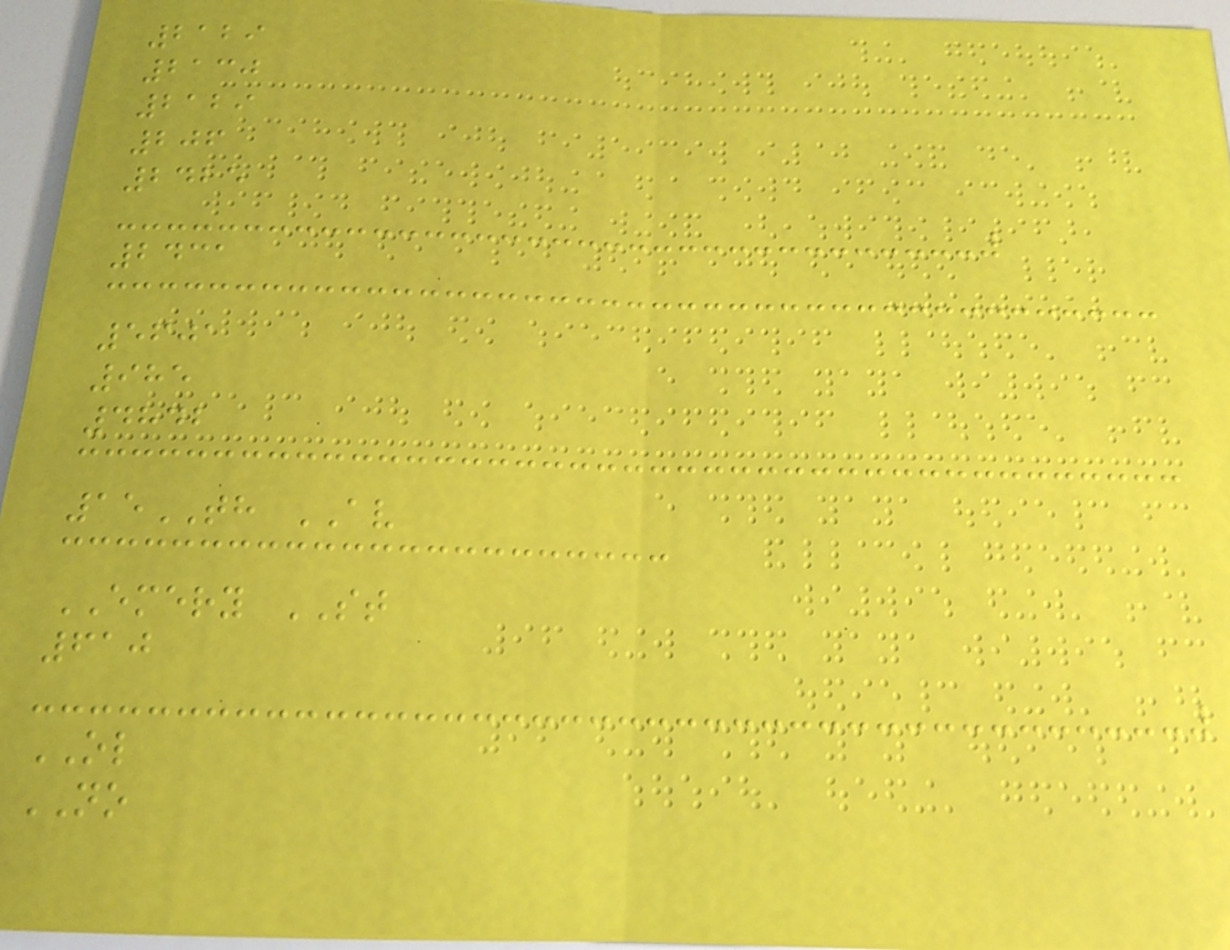2129
2130
2129
206
2425
2431
5601
985
4842
15TH AV
EMERY ST
610
OL
NO
